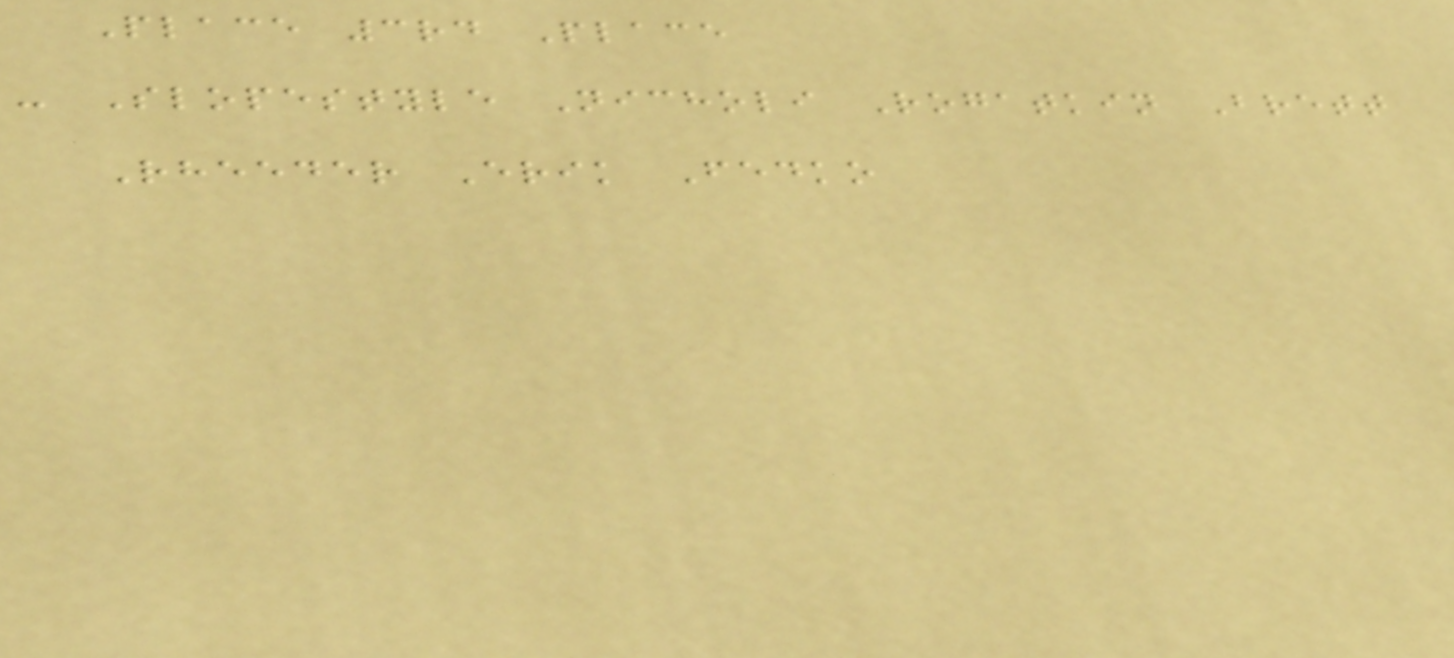Place 3rd Place
- Slopestyle Nicholi Rogatkin Brett
Rheeder Erik Fedko
